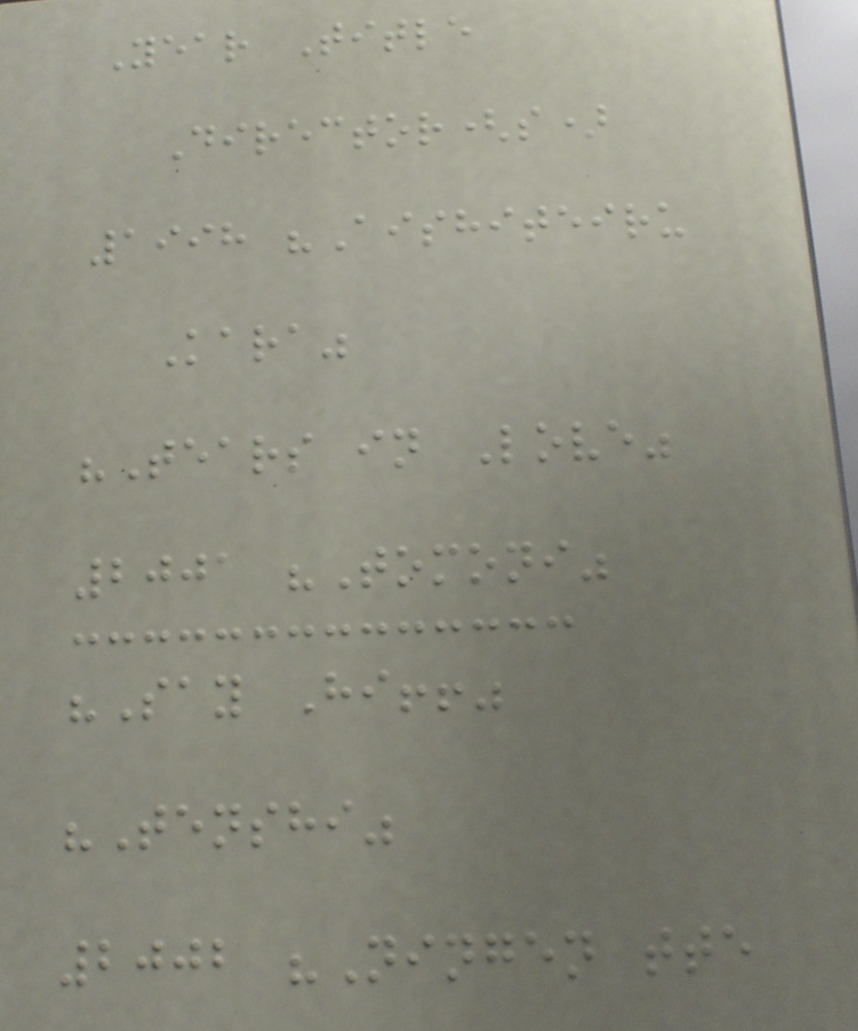Year Title
Director(s)
1998 "Aishiteiru
Kara"
"Tears in Love"
2001 "Tomoni"
"Say Hi!!"
"Tenshi"
2002 "Ningen tte
